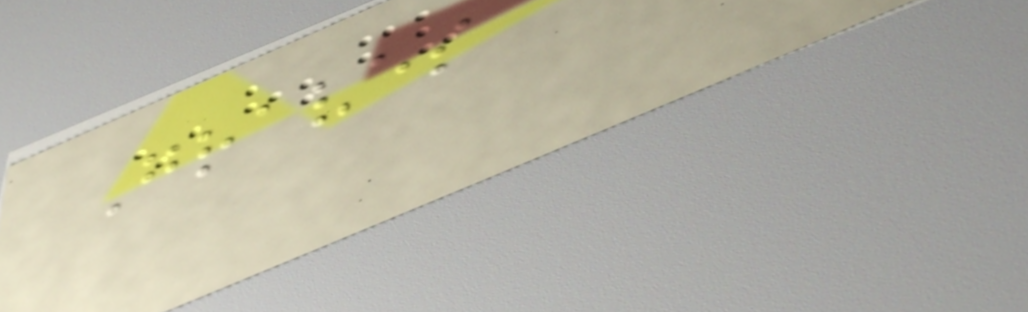Graves
